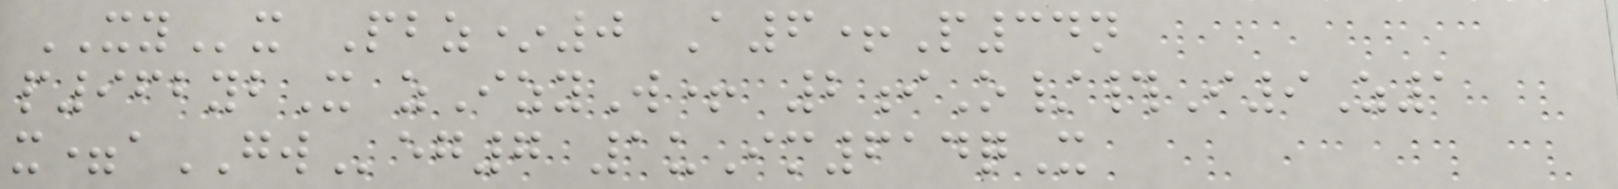XYx Pbz*0 A6+P34n
p962ybX zIzyW+ 2iO/#I9Z1
x=aGWeg7 1uIm614qX
